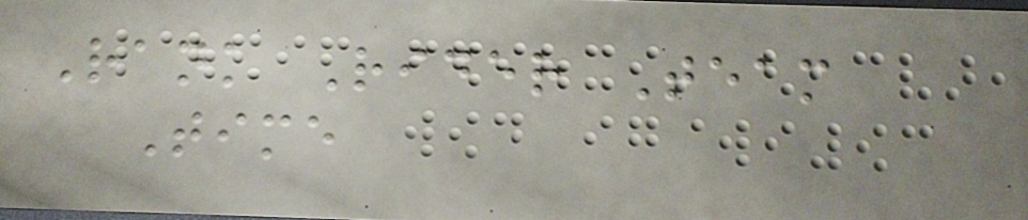Rank Rider Team
Time
